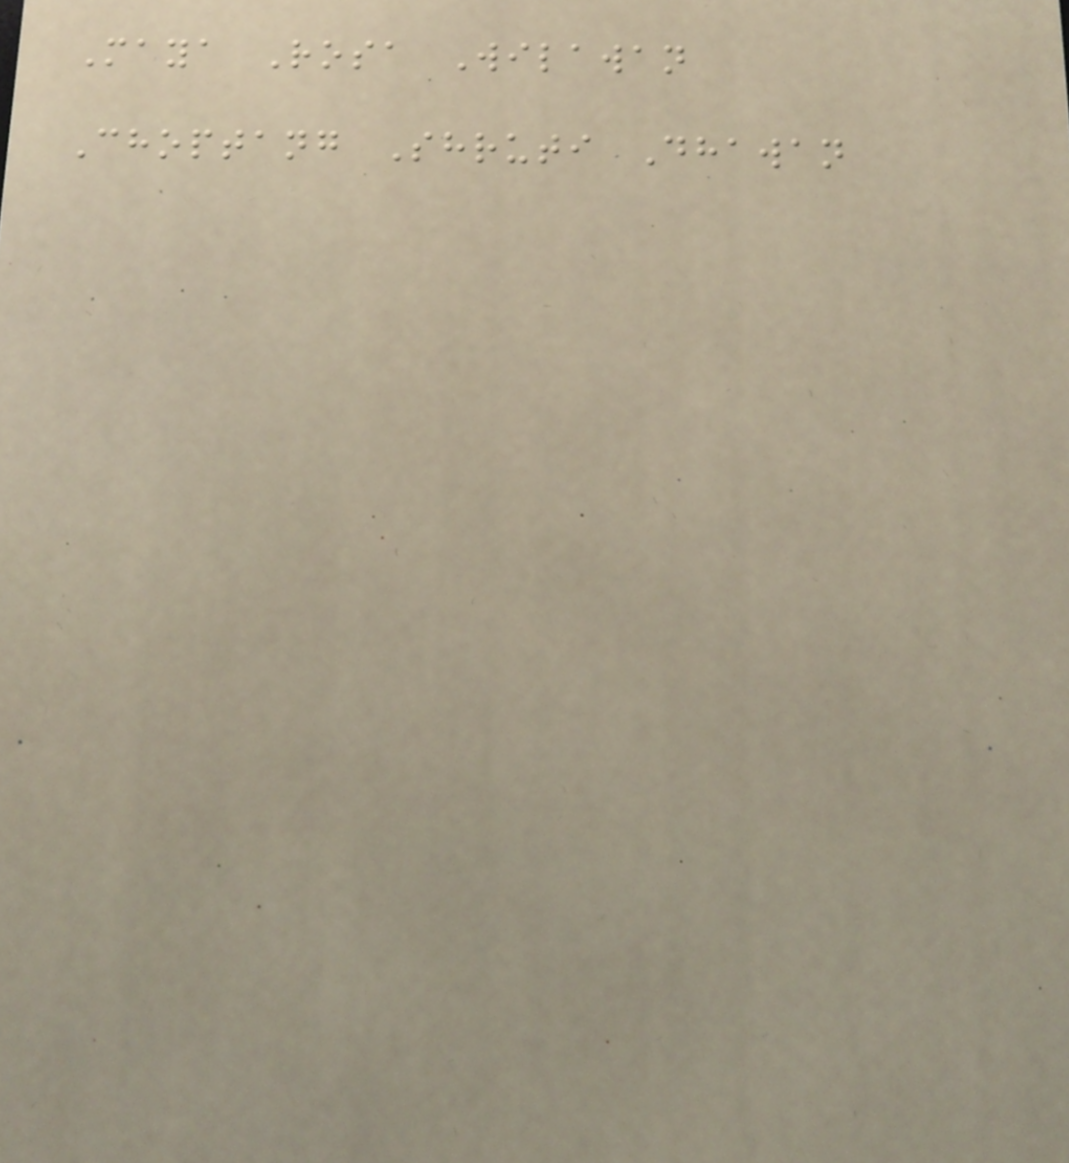Maya Rosa Wilawan
Choptang Shruti Dhawan
